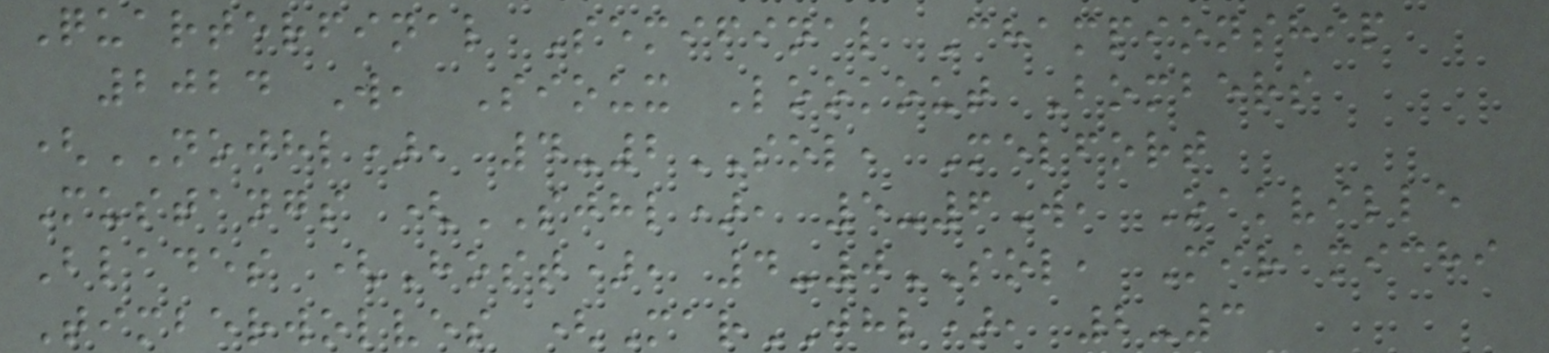Quarterfinal Semifinal Championship
2024 W, Sioux Lookout Bombers
(NOJHL), 4-2SOL, Melfort
Mustangs (SJHL), 5-6W, Oakville
Blades (Host), 4-0SOL, Miramichi
Timberwolves (MarJHL), 2-3
